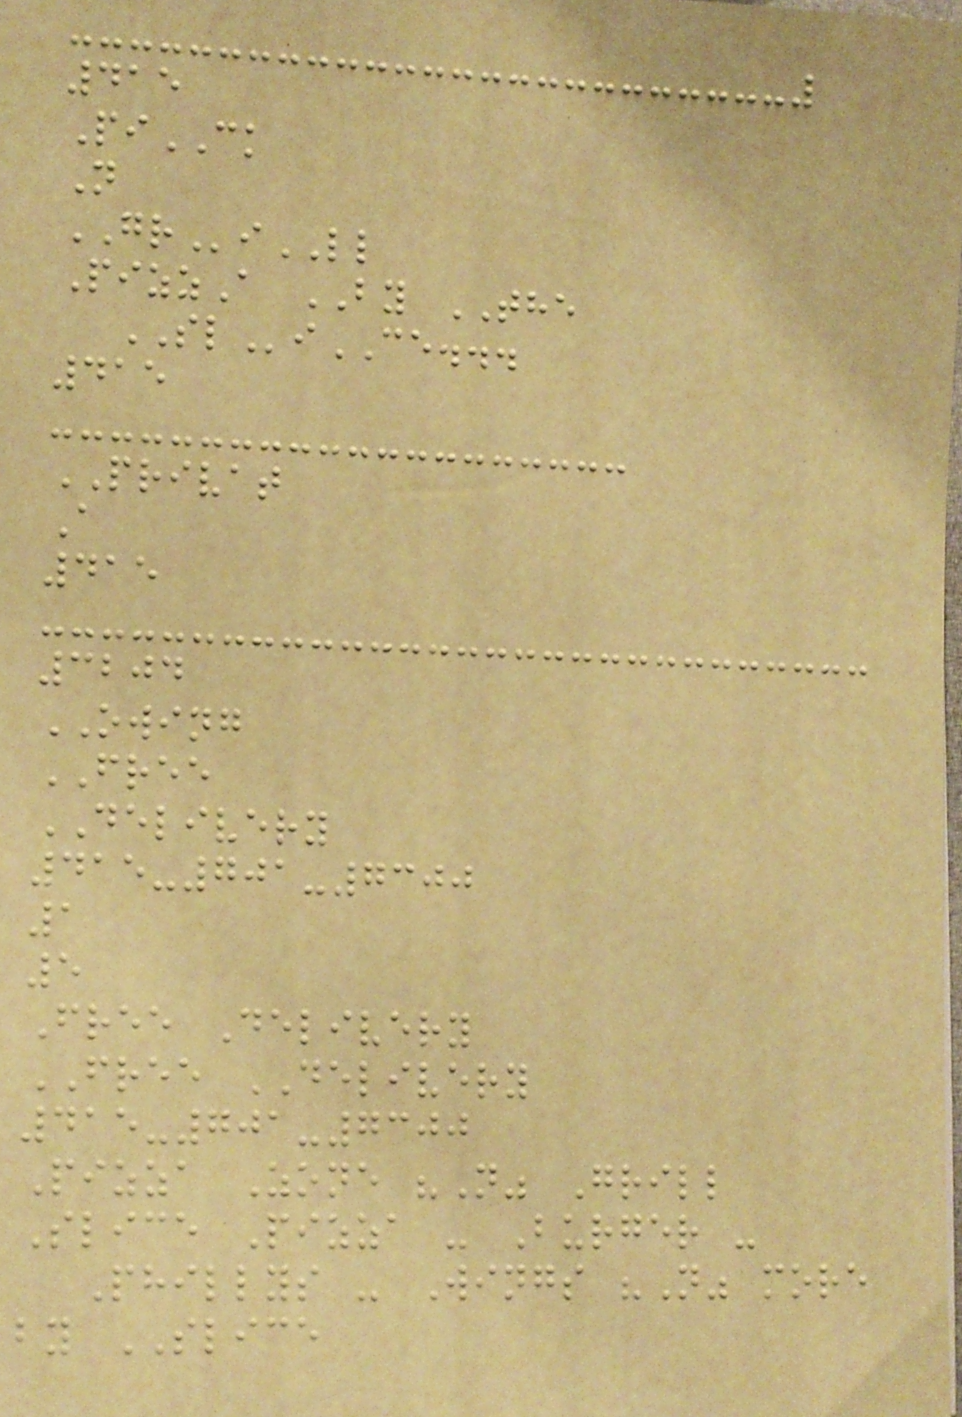415
PiCK
N
GRiLL
PizzA BY THE
SLiCE...
415
PRIVAT
A
415
3204
OWING
FREE
DELIVERY
415-701-7300
1
5
Free Delivery
FREE DELIVERY
415-701-7300
Pizza Zone "N" Grill
Slice Pizza - Burger -
Phillys - Wings "N" more
by SLICE
